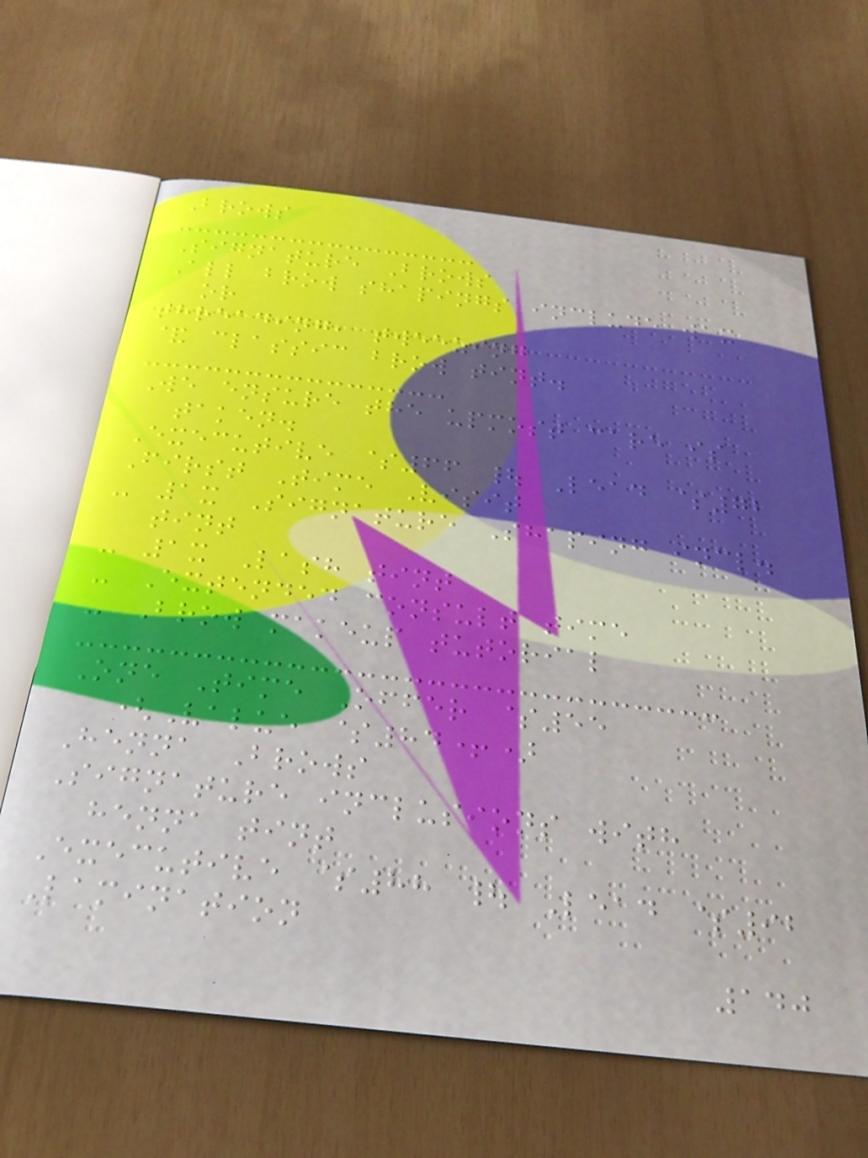Brows
Signature Brows
All brow shapings include wax
or
threading, tweezing
& classic brow tint.
We ensure the upmost care is
taken.
Executive $66 | Lead $72
First Time Visit
- 1x Signature Shaping incl.
tint
- 1x Lash tint
- Extended consult time
- Brow makeup tutorial
One Time Offer $55
(Value $84+)
Henna Brows
Signature inclusions with
henna tint
Executive $88 | Lead $92
Lamination
140
